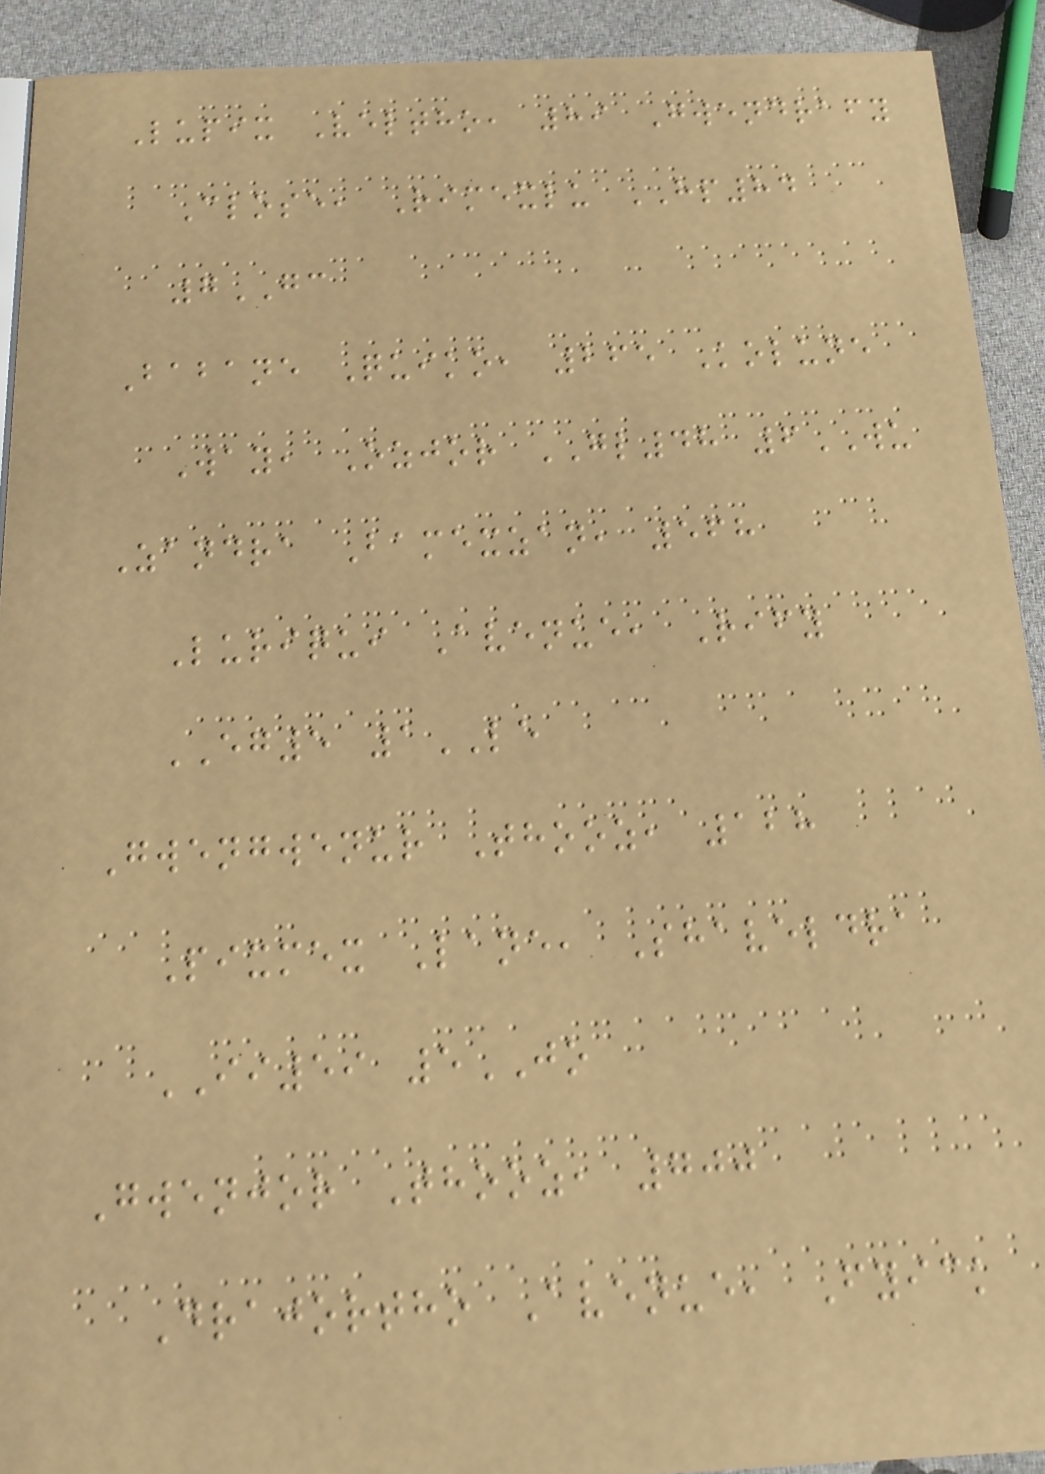Lupix Veltho, 89 Gwendrafy
Close, Rimexlu HP84
7GC
Babane Quiko, 265 Kolune
Way, Ozjor GL48 6WU
Zandra Bamexzan, 568
Luriqui Avenue, Rify
EG5 1LE
Gwengwenur Thooz, 128
Pixmex Lane, Shaveldra
II59 5JO
Gwenjor Thooz, 700
Drajortho Avenue, Fyick
